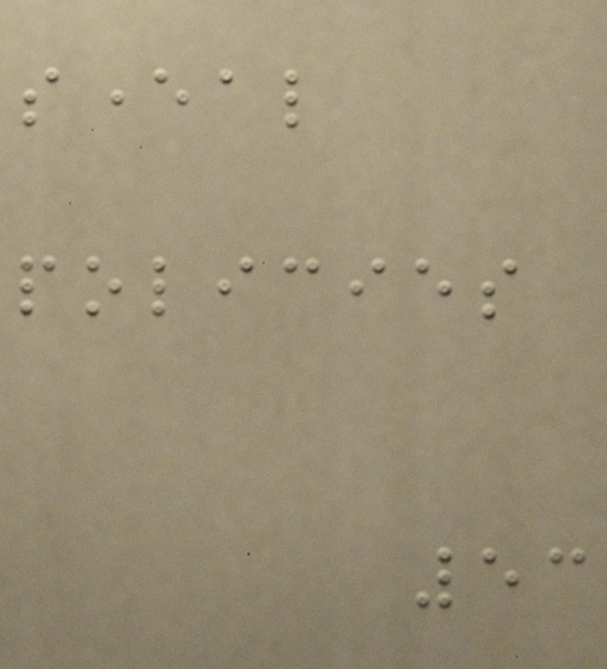several
policies
53
